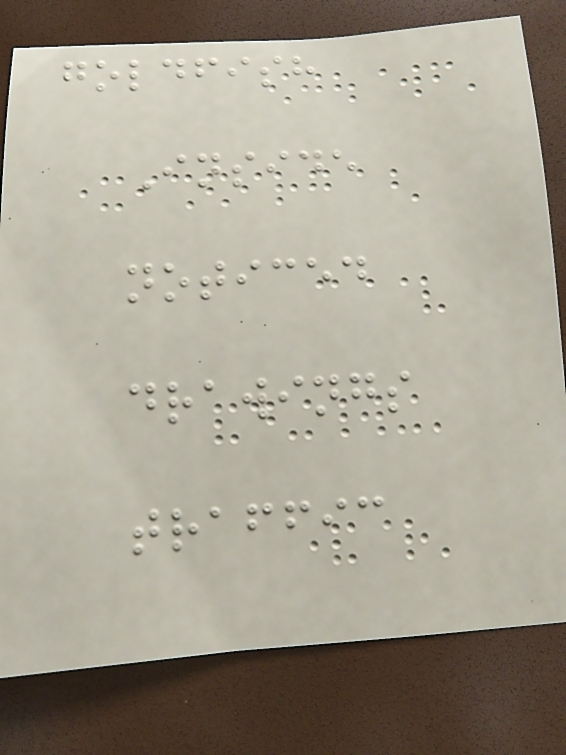goldfish
Inside
noticed
drawings
traffic
